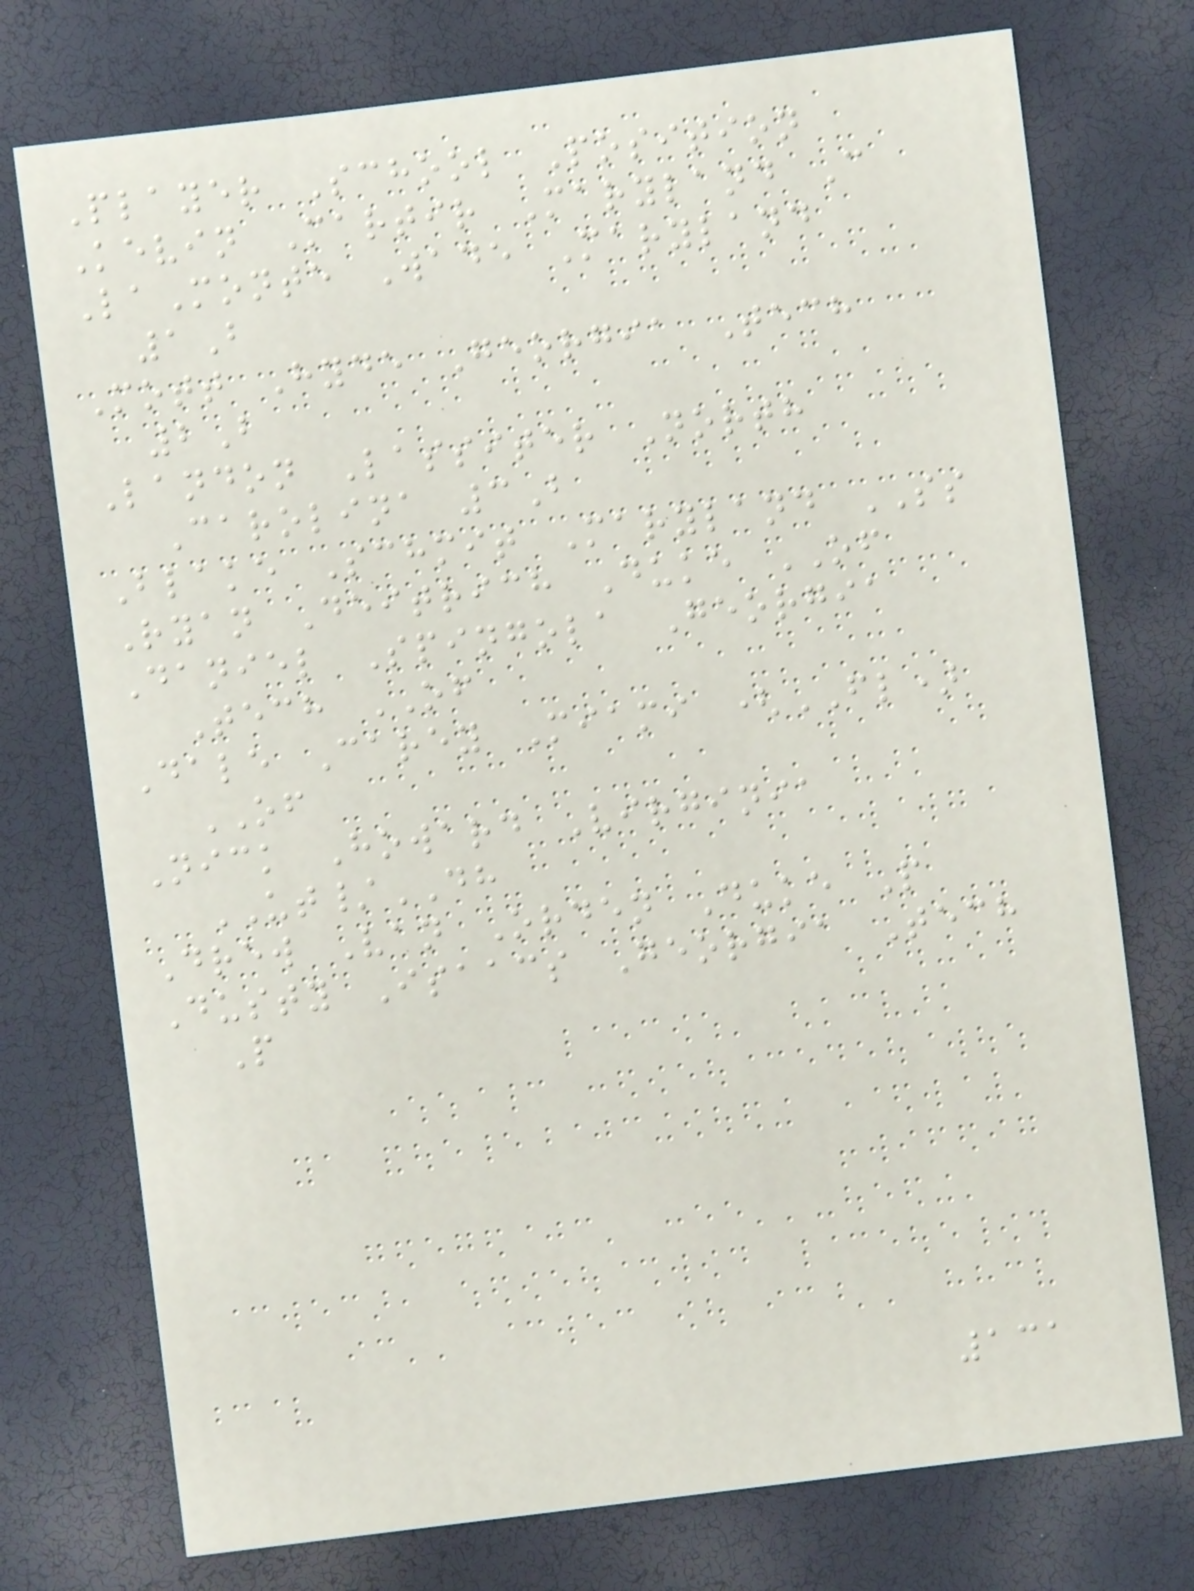Player School Position
Kevin Martir Maryland C
LaMonte Wade Maryland
1B
Mott Hyde Georgia Tech
2B
Landon Lassiter North
Carolina 3B
Blake Schmit Maryland SS
Ryan Deitrich Duke OF
Daniel Spingola Georgia
Tech OF
Dale Carey Miami (FL)
OF
Nick Howard Virginia
UT/DH
Drew Van Orden Duke P
Dusty Isaacs Georgia Tech
P
131
